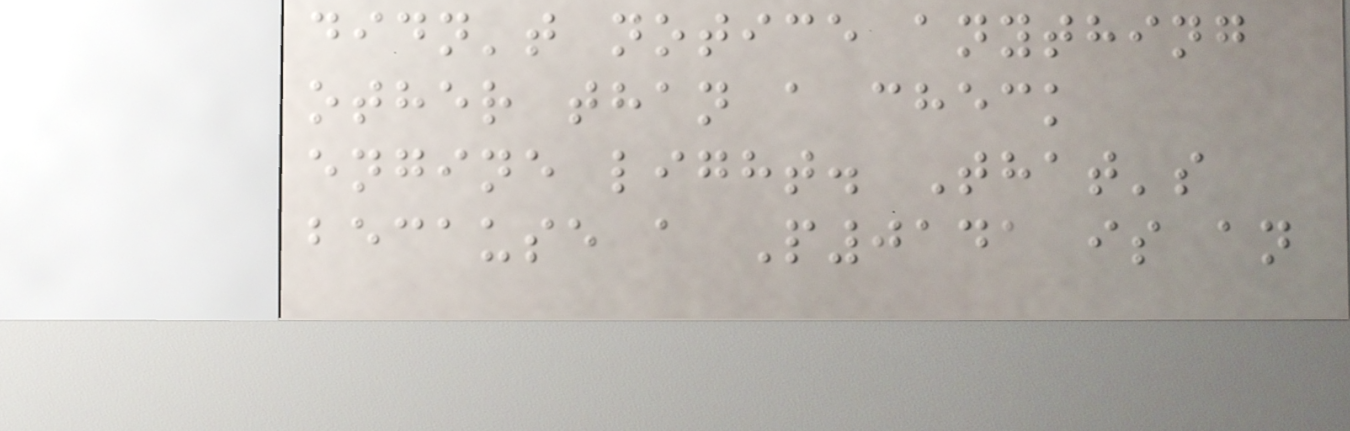didn't notice anything
other than a check
engine light. That's
because a P0141 is an
